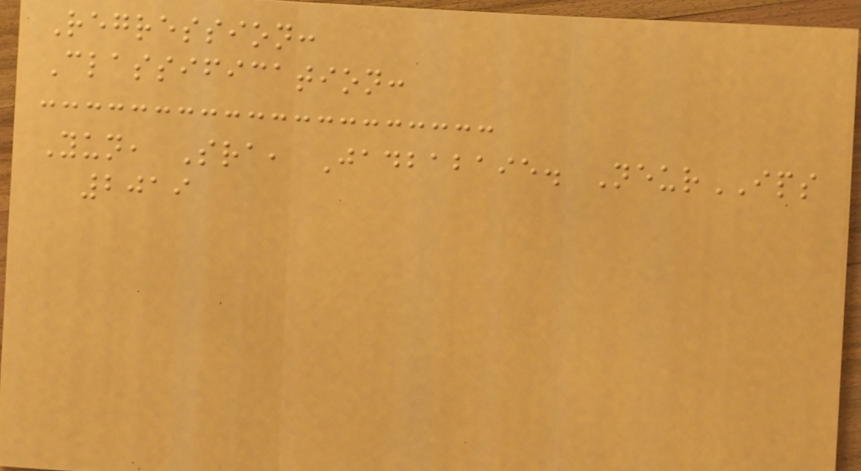Regression:
Classification:
Yun, Sra, Jadbabaie. NeurIPS
2019
